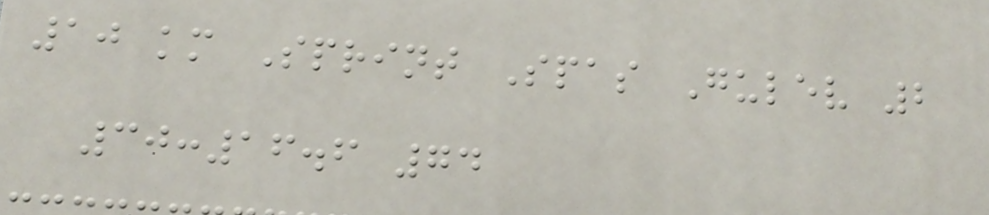10 km Sprint Spas Gulev 2
30:16.6 74
